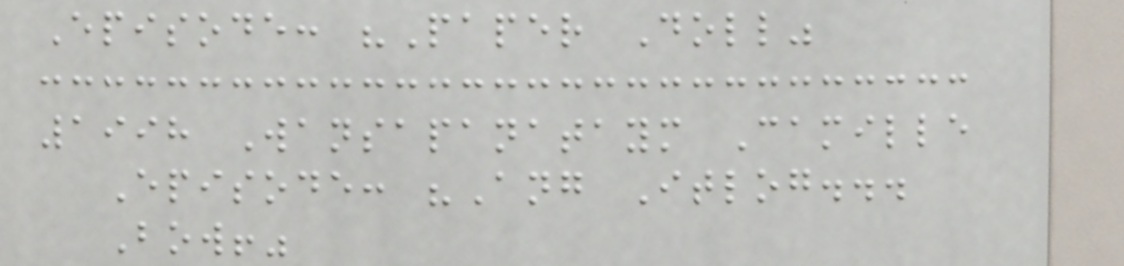Episode: "Paper Doll"
1998 Wansapanataym Camille
Episode: "Ang Itlog...
Bow!"
